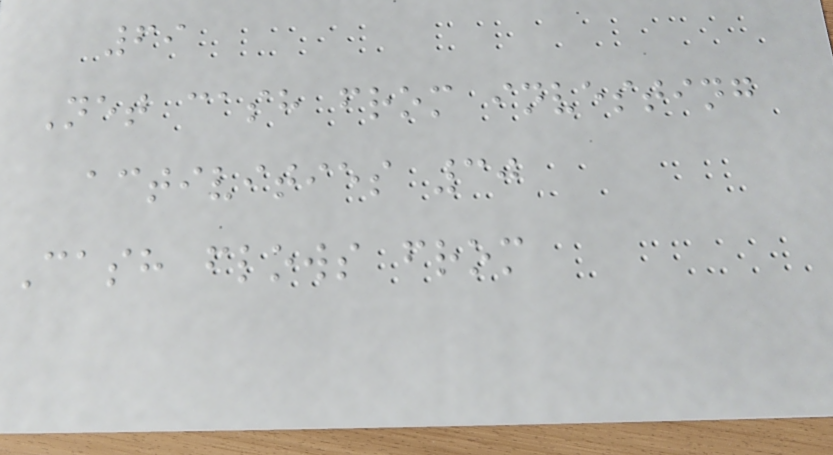69
Net cash from investing
activities 30
Cash flows from
